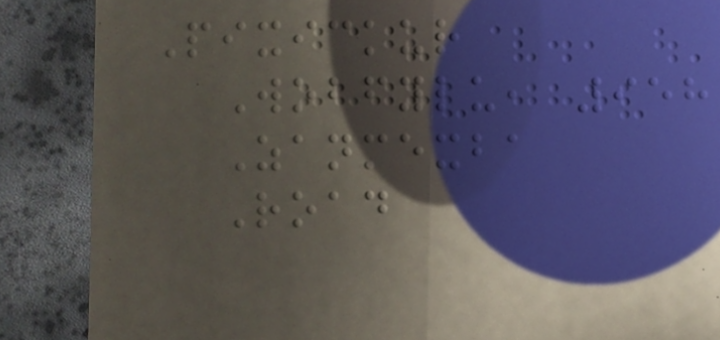Pixickur
Wobfylu, 958
Zanmexba
Road
